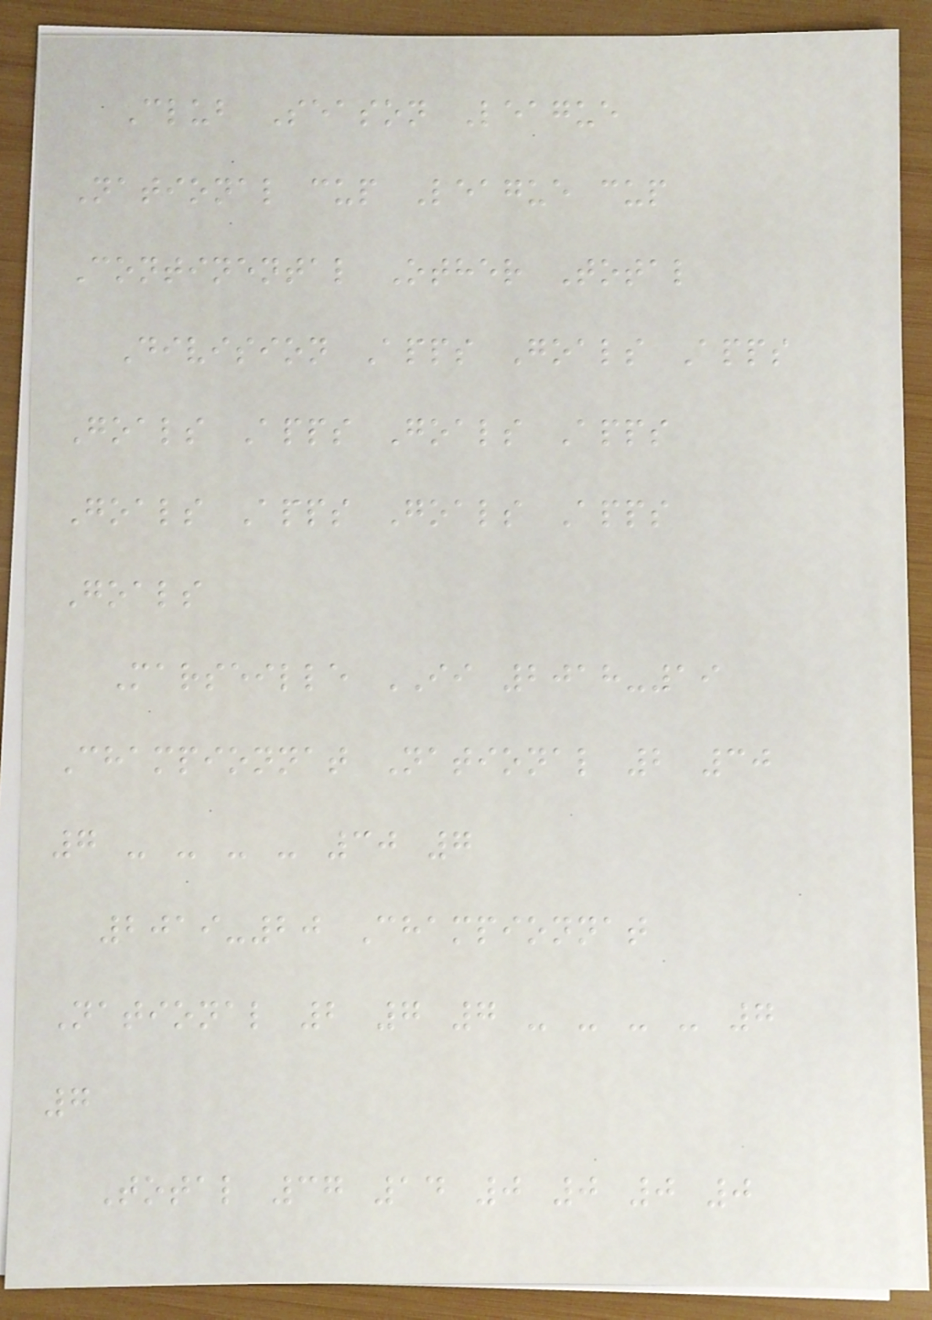Club Season League
National cup League cup
Continental Other Total
Division Apps Goals Apps
Goals Apps Goals Apps
Goals Apps Goals Apps
Goals
Marseille II 2018-19
Championnat National 2 30
7 - - - - 30 7
2019-20 Championnat
National 2 7 7 - - - - 7
7
Total 37 14 0 0 0 0
